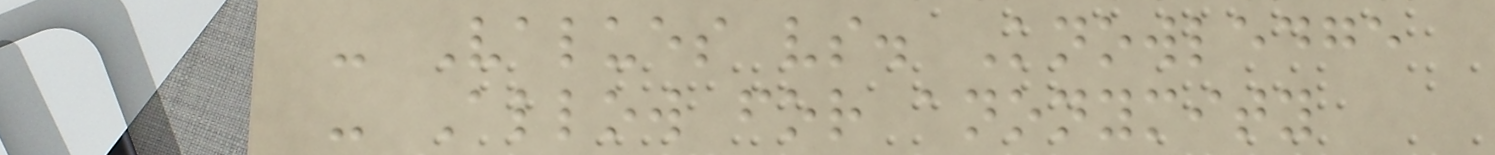- Values vs. Knowledge
- Allow for anonymity
